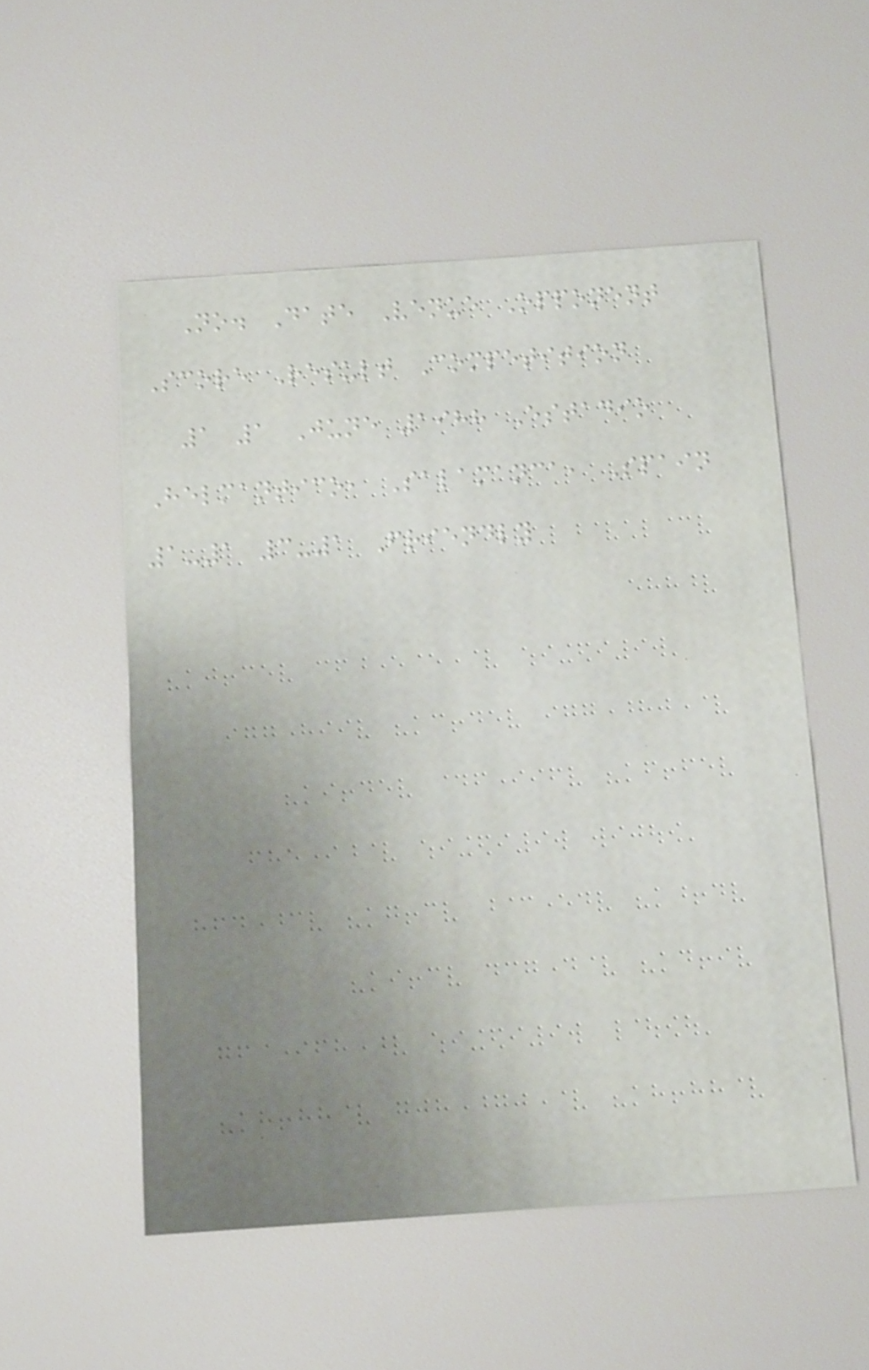No. Date Venue Opponent
Score Result Competition
1 1 June 1988 Estadio
Helmantico, Salamanca, Spain
1-1 3-1 Friendly
